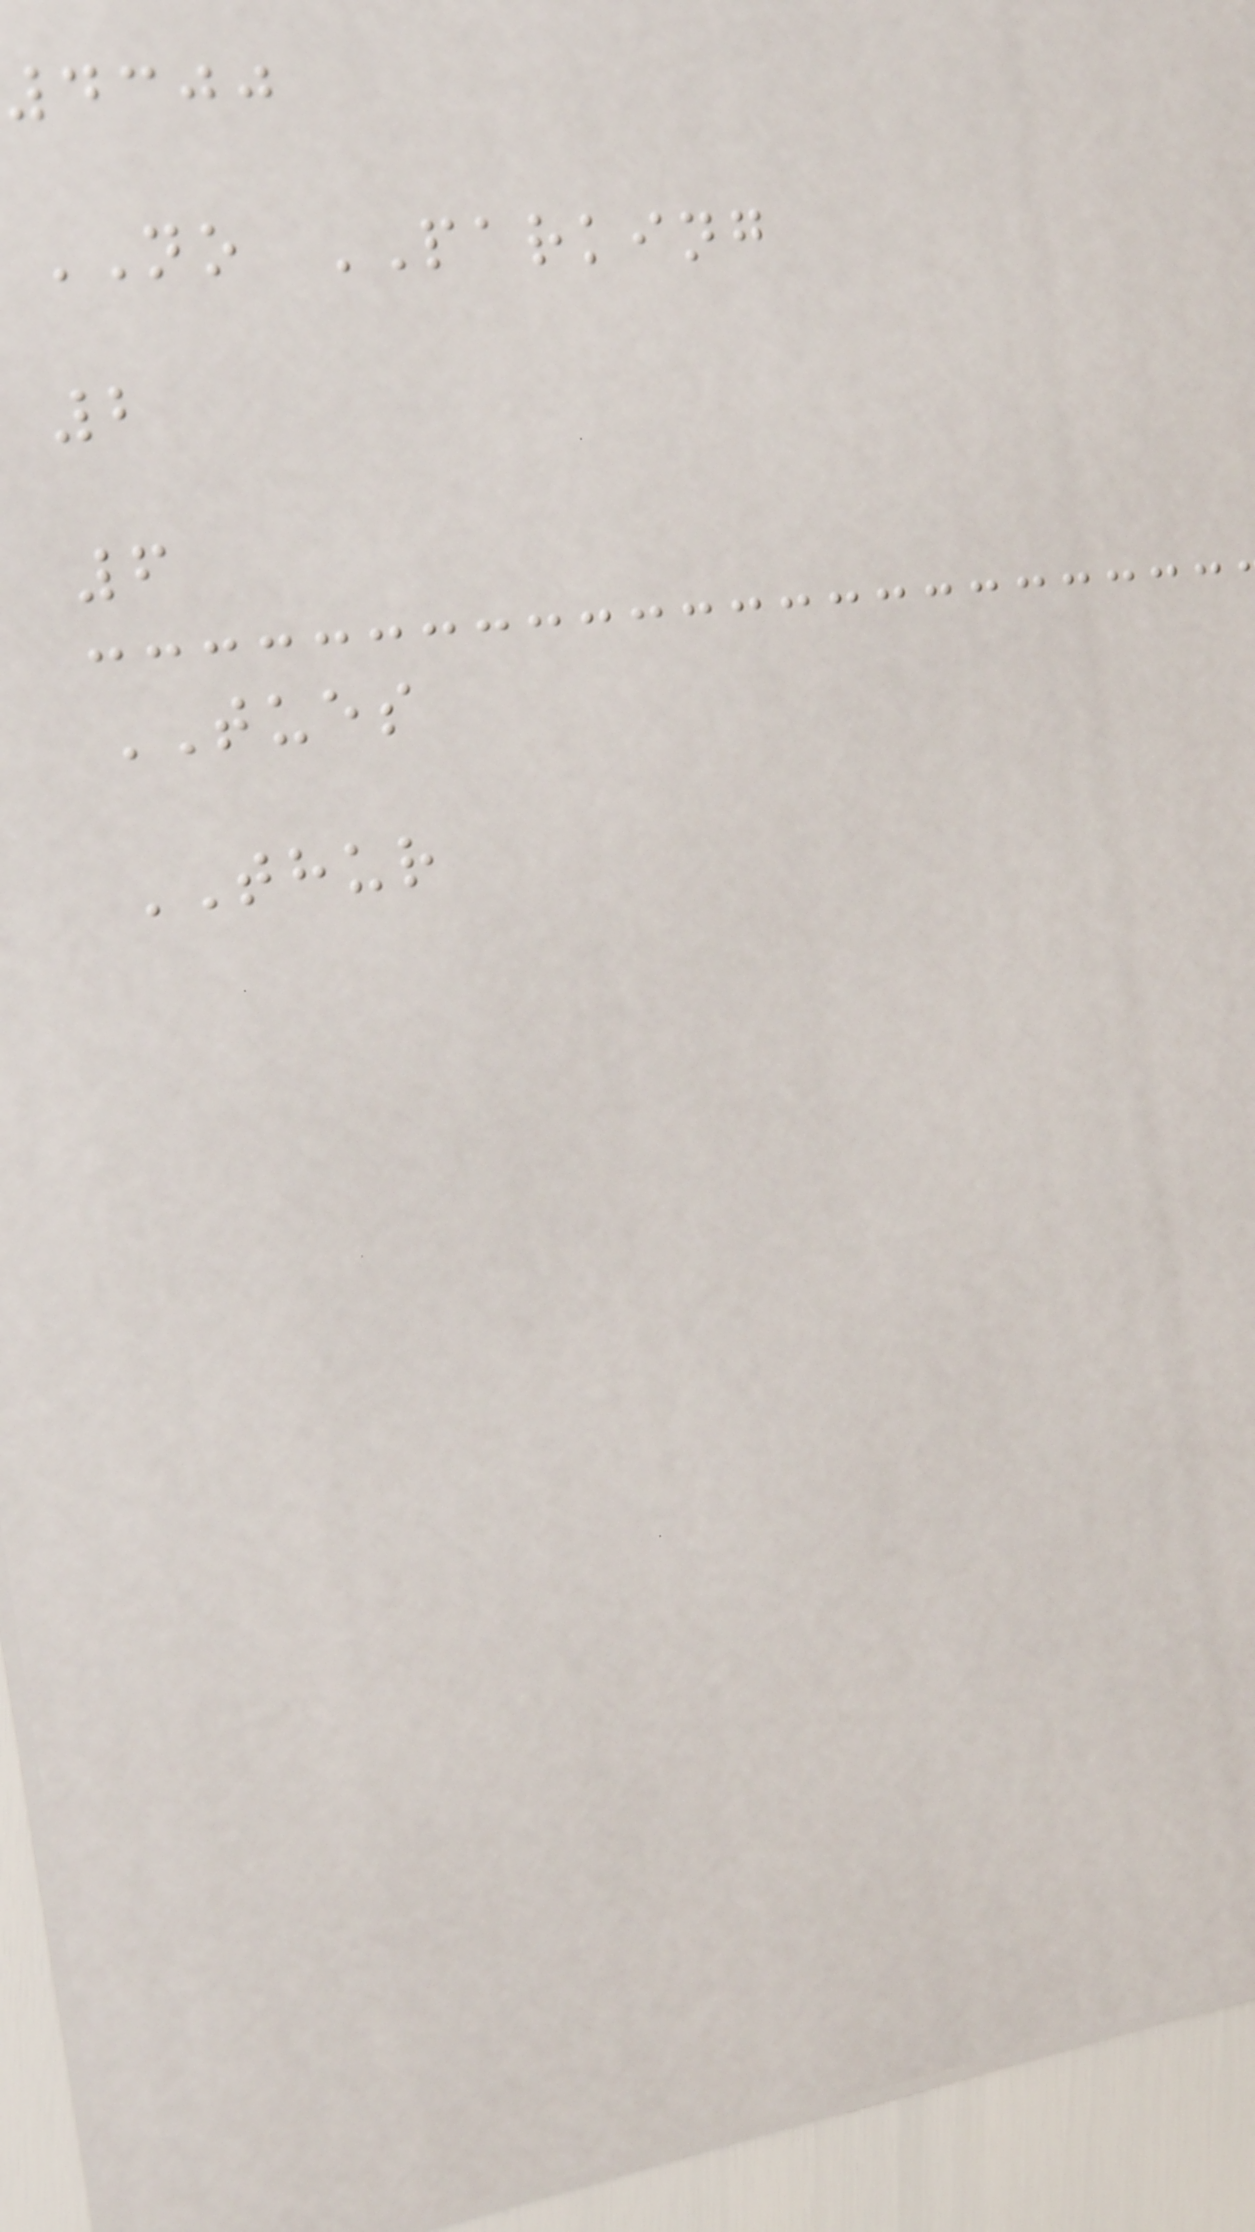4300
NO PARKING
2
6
TUES
THUR
